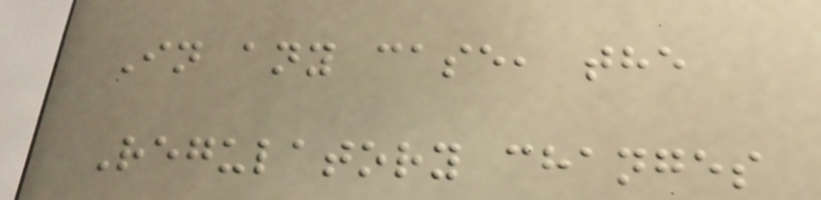In any case, the
Regulatory changes
